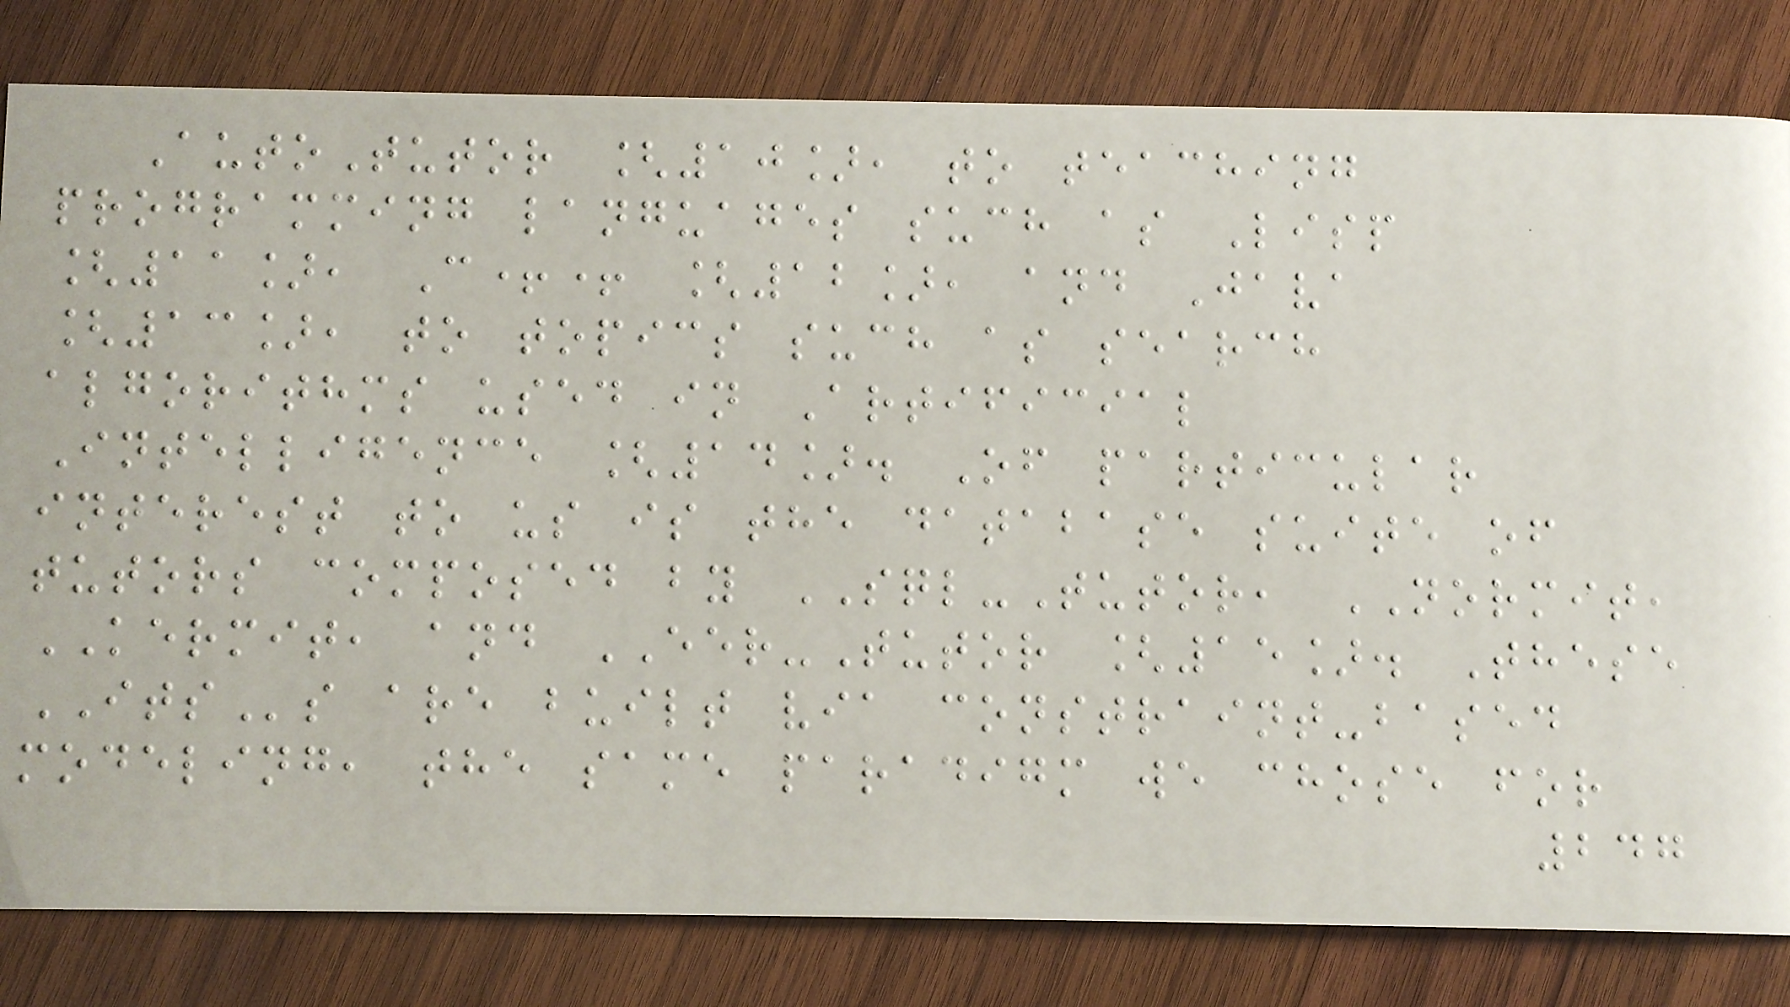AutoTutor [10], to teaching
programming languages such as Lisp
[11], C++ [12], and Java
[13], to topics such as search
algorithms used in Artificial
Intelligence [14]. Of particular
interest to us is the database suite of
tutors composed by SQL-Tutor, NORMIT,
KERMIT, and EER-Tutor [15]. These
ITSs are built via constraint-based
modeling, the same paradigm we chose for
247
